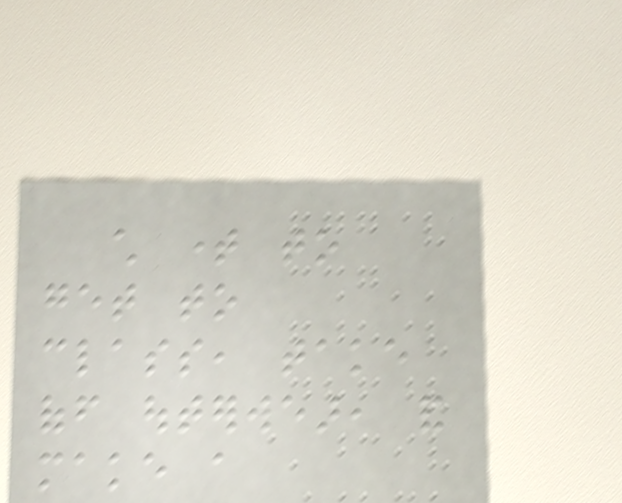child time to
get to
class, take
off outerwear, and
make a
